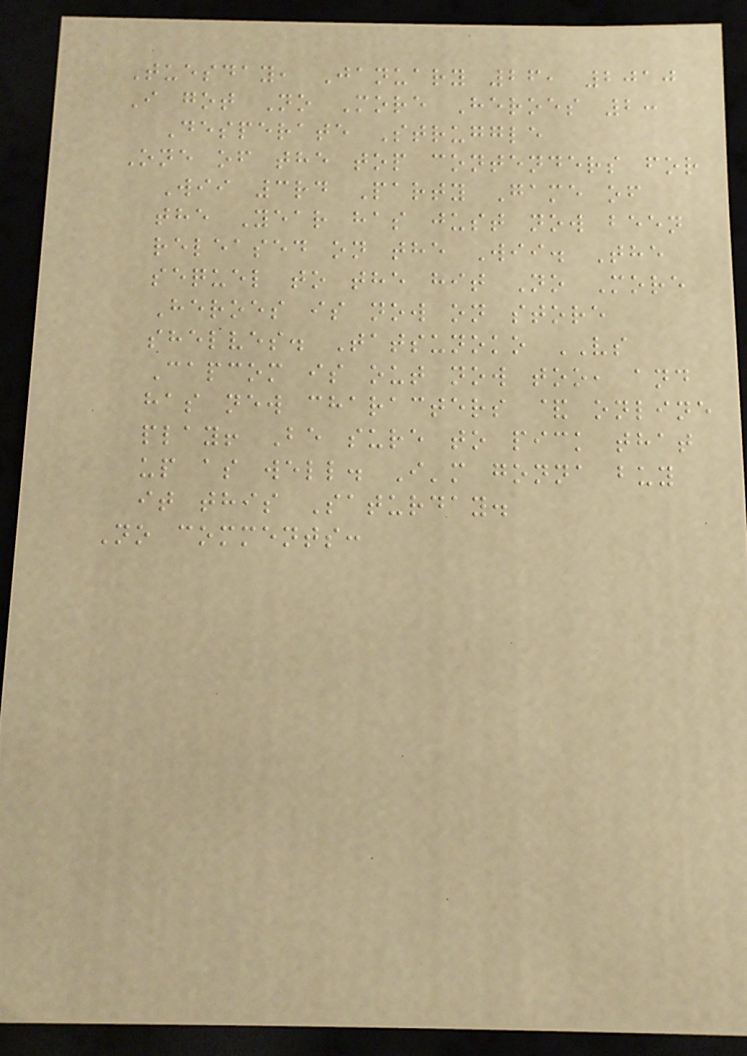Tuesday, January 26, 2010
I got No More Heroes 2:
Desperate Struggle
One of the top contenders for
Wii 3rd Party Game of
the Year has just now been
released on the Wii. The
sequel to the hit No More
Heroes is now on store
shelves. Tatsunoko VS
Capcom is out now too, and
has new characters & online
play! Be sure to pick that
up as well. I'm gonna buy
it this Saturday.
No comments:
